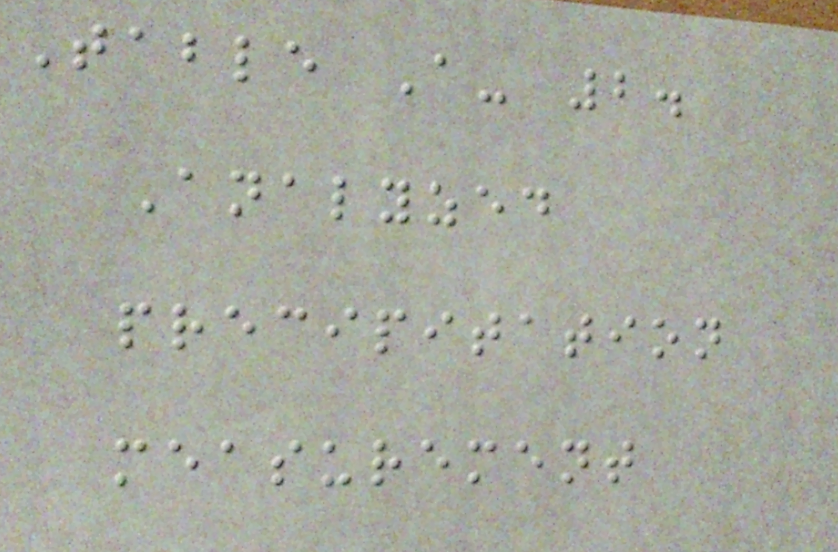Table A- 2.
Analyzed
precipitation
measurement
